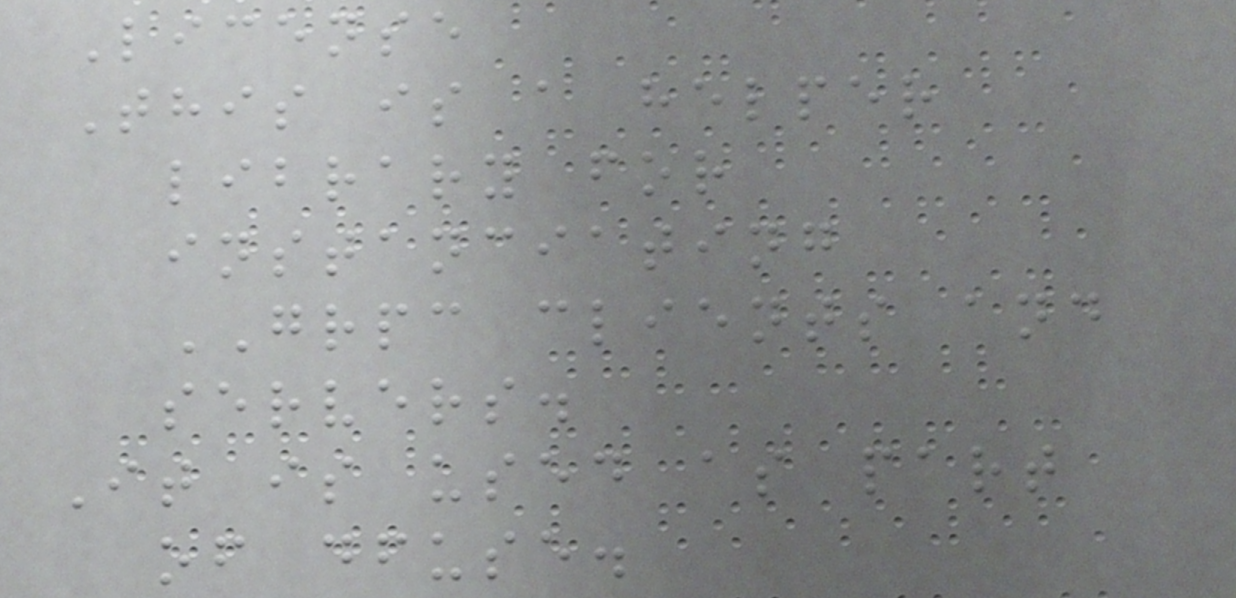License
This is a helper
library for
instanciating
GRPC clients and
servers.
It is used as part
of dfuse.
